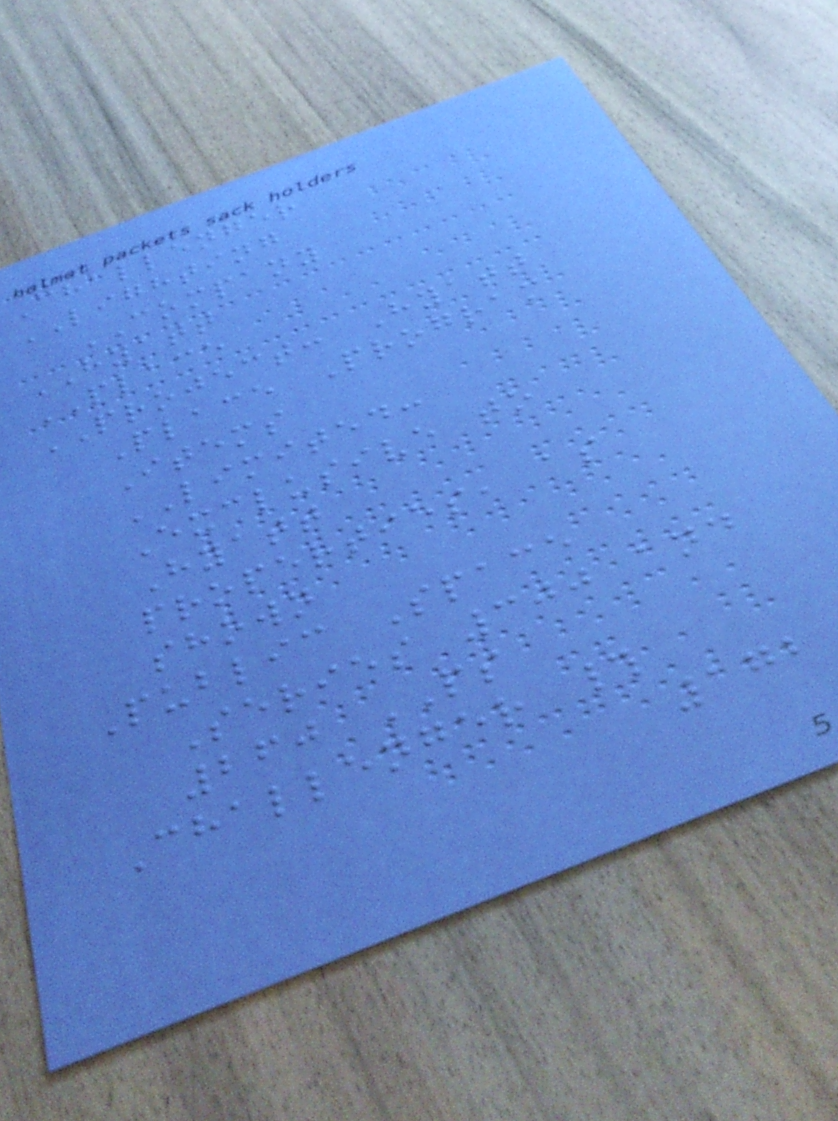Challenger
LIGHTING
COMPANY
HYATT
PLACE
PROJECT: Hyatt
Place Program
Items
LIMITED:
Exclusive to
Hyatt
properties, as
shown
Public Space
Series 300 and
260 PS
Challenger #
172
